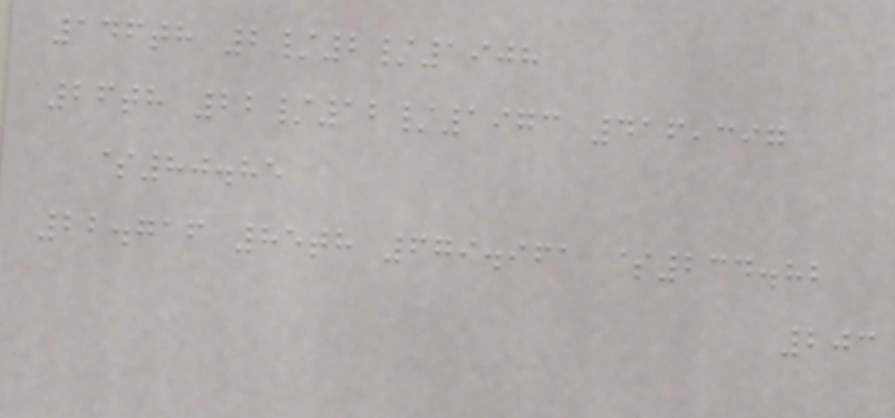146th 2/2/1908
26th 22/12/1973 416,397
$80.85
22.716 85th 679.961 $234.82
203
